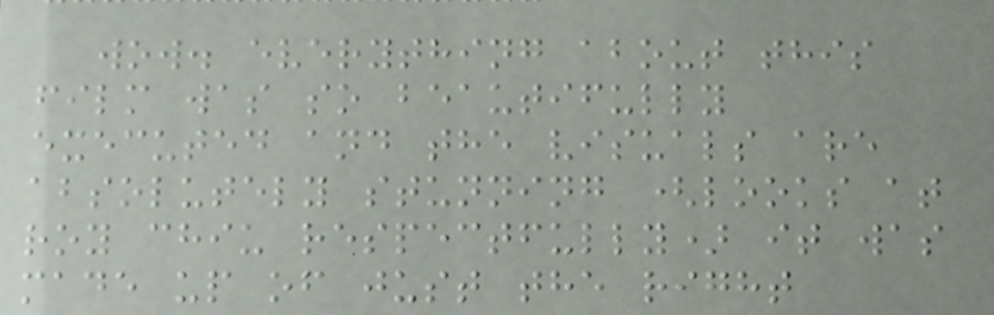wow. everything about this
film was so beautifully
executed and the visuals are
absolutely stunning (looks at
roy chiu respectfully) it was
made up of just the right
